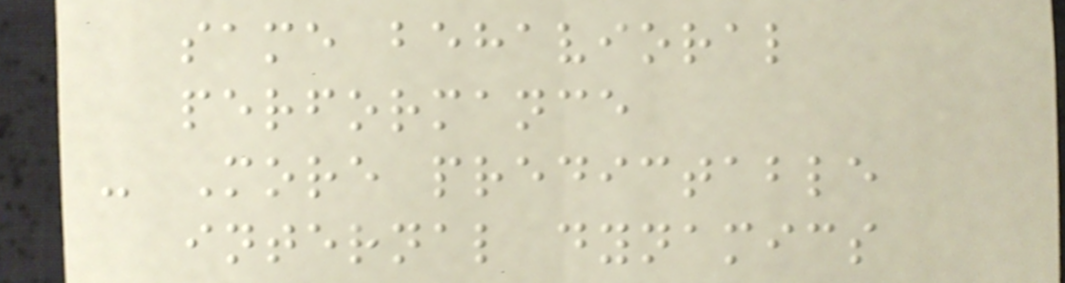same behavioral
performance
- More predictable
internal dynamics
